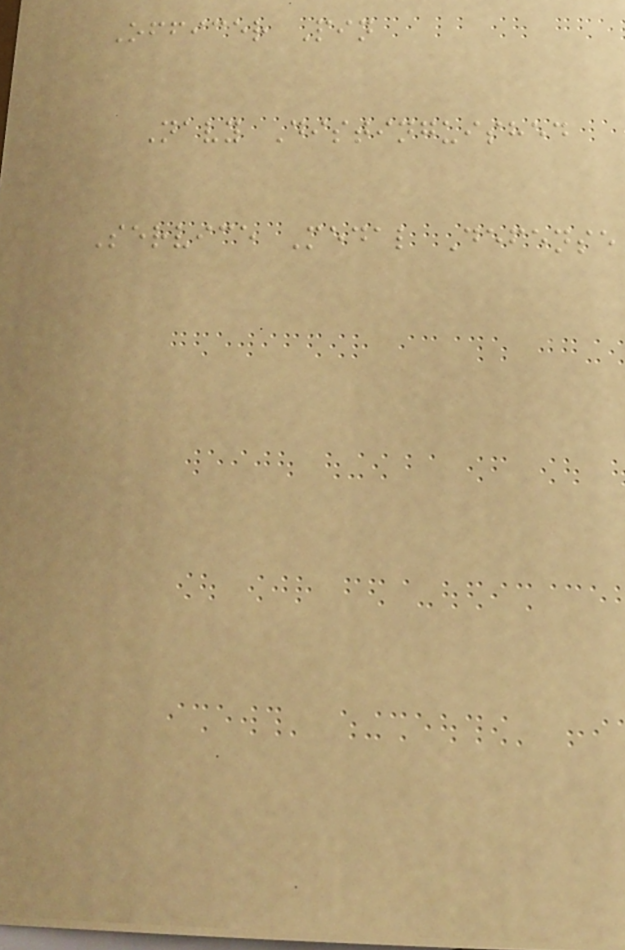Officer Pin
Navy Distinguished
Service Medal Defense
